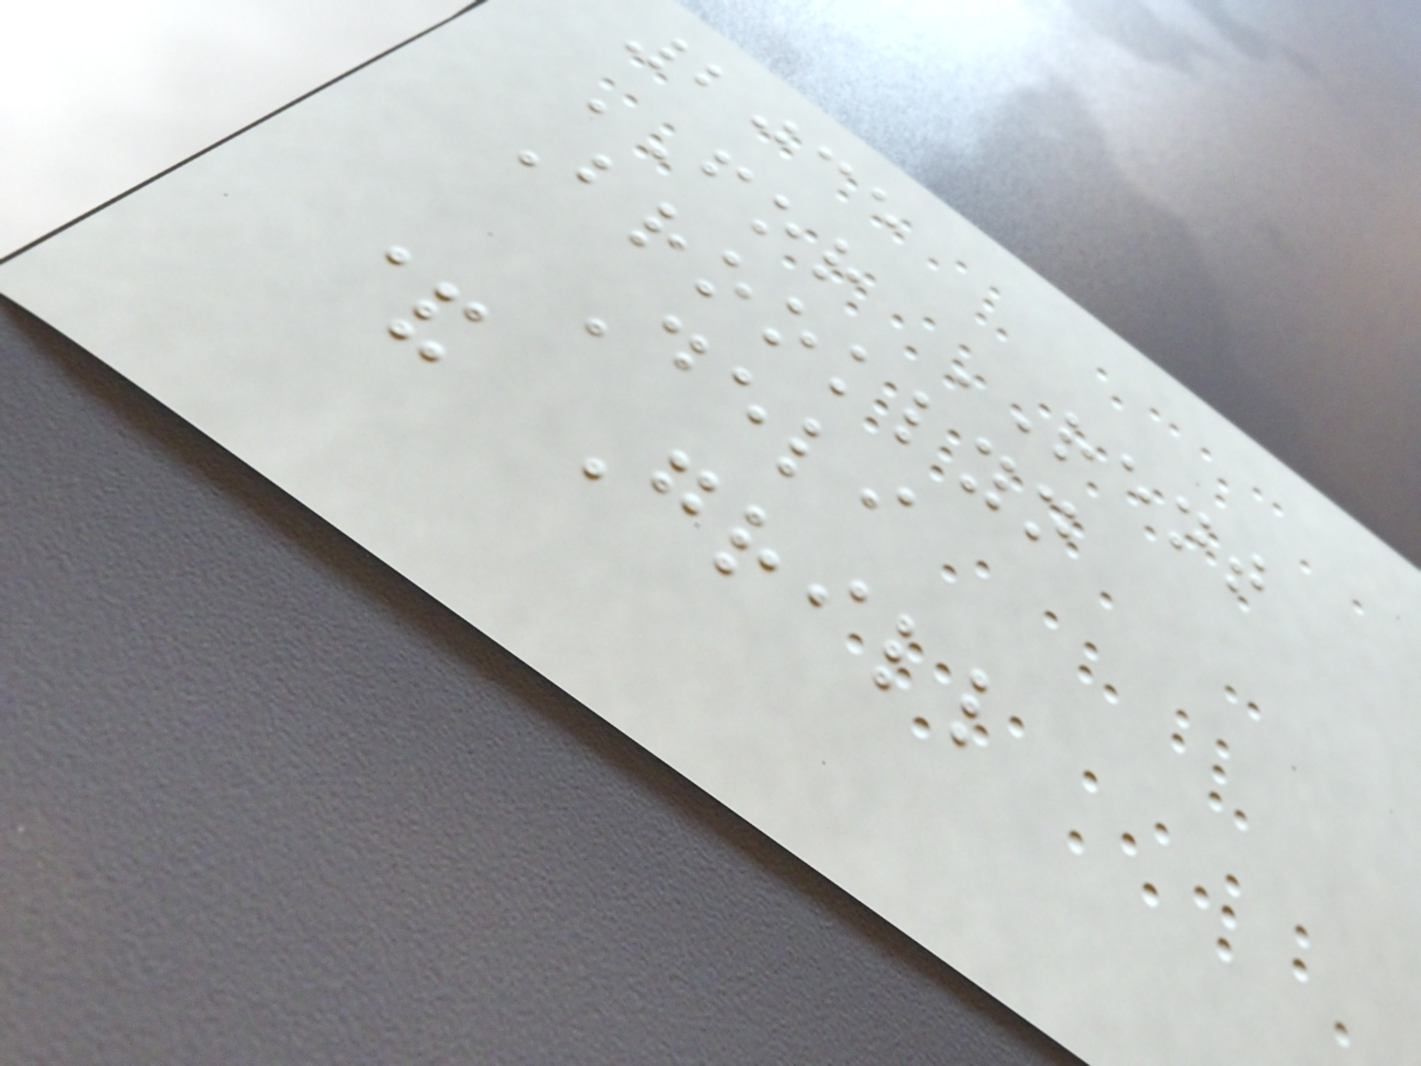2035
FOR RENT
Brooklyn
Deli
& Grill
